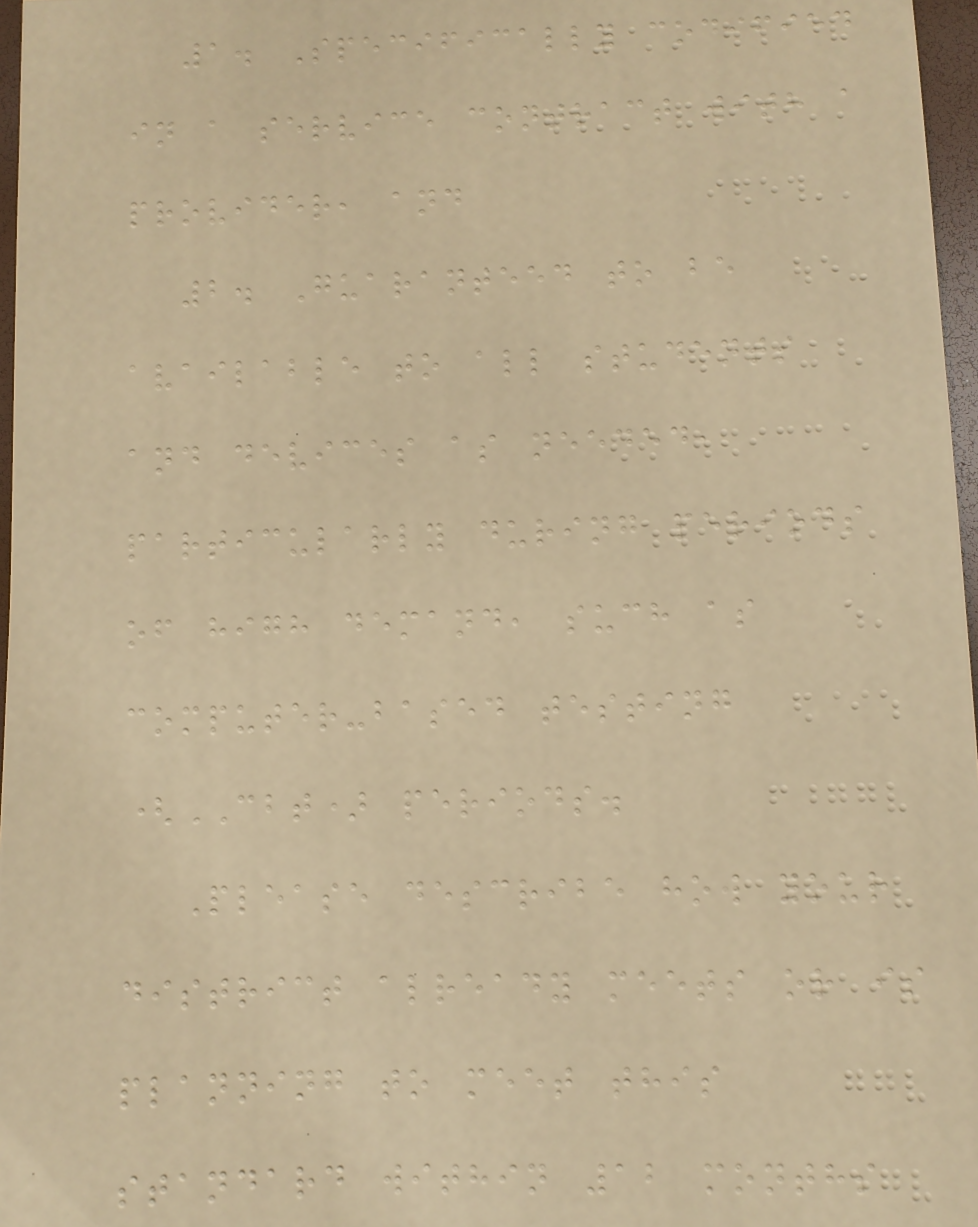1. Specifically codified
in a service contract with a
provider, and
2. Guaranteed to be
available to all students
and devices as needed,
particularly during periods
of high demand, such as
computer-based testing
(CBT) periods.
Please describe how your
district already meets or is
planning to meet this
standard within 12 months
